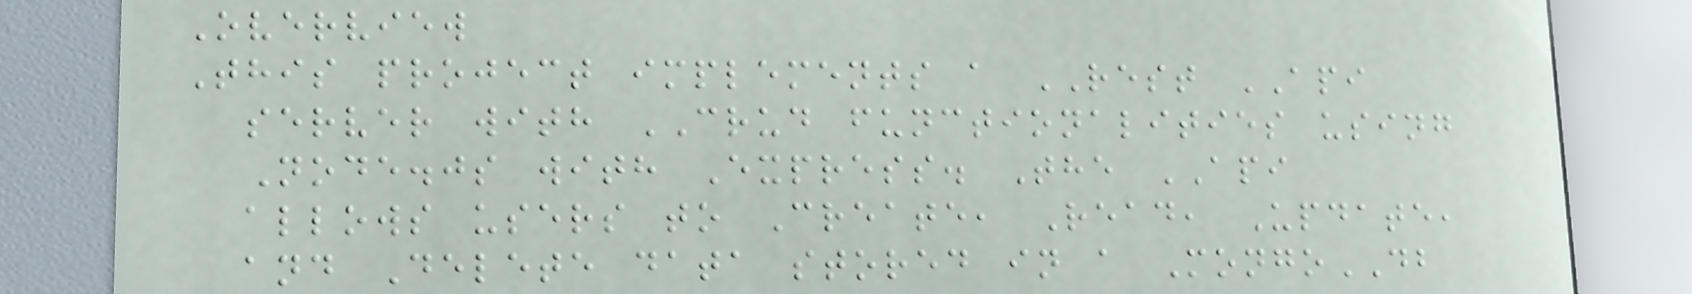Overview
This project implements a REST API
server with CRUD functionalities using
Node.js with Express. The API
allows users to Create, Read, Update,
and Delete data stored in a MongoDB
